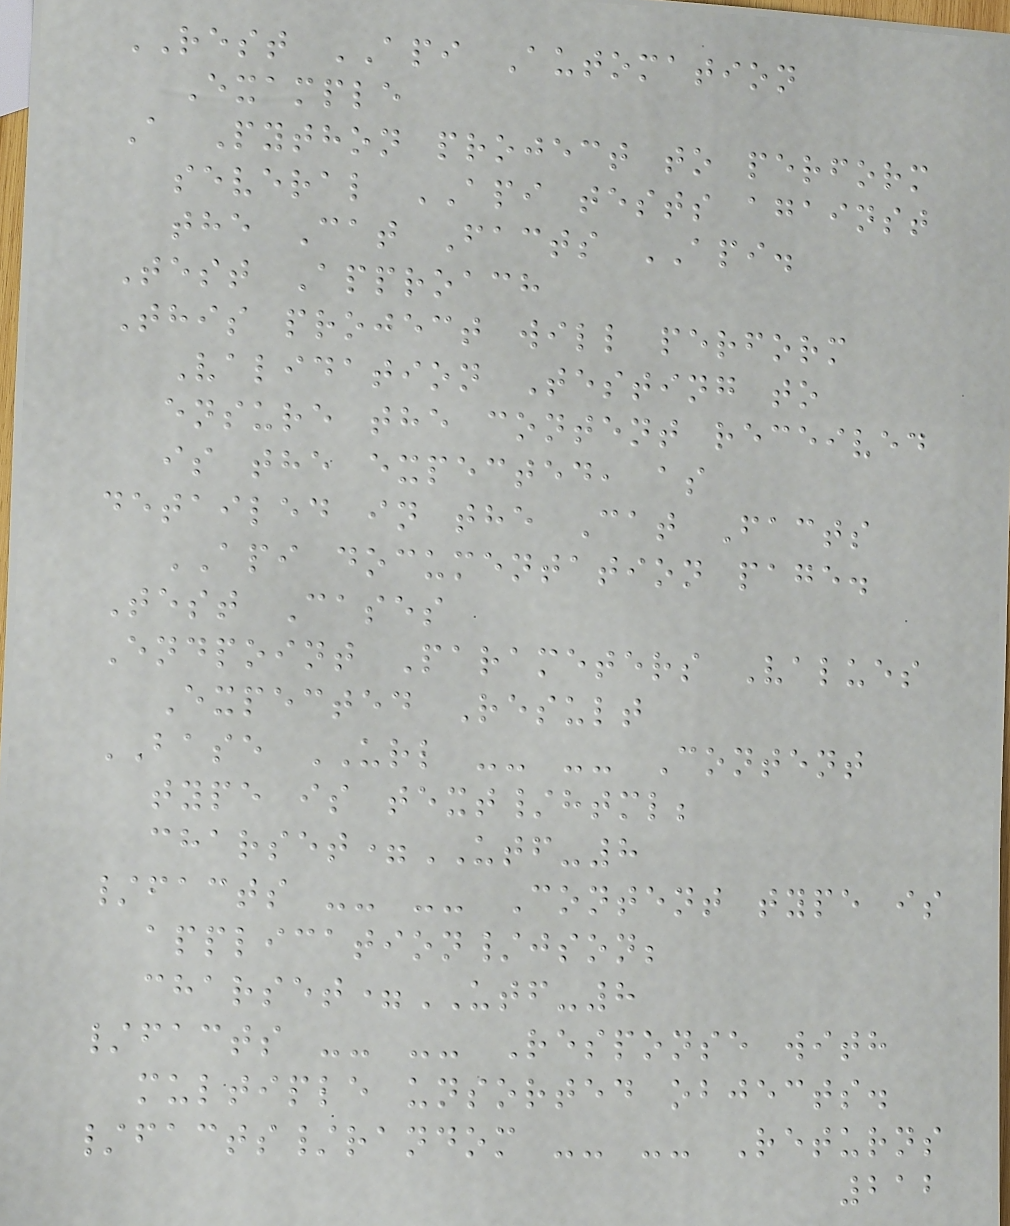REST API Automation
Example
A Python project to perform
several API tests against
the Cat Facts API.
Test Approach
This project will perform
Validation Testing to
ensure the content received
is the expected, as
detailed in the Cat Facts
API documentation page.
Test Cases
Endpoint Parameters Values
Expected Result
BASE URL -- -- Content
type is text/html;
charset=UTF-8
/facts -- -- Content type is
application/json;
charset=UTF-8
/facts -- -- Response with
multiple unsorted objects.
/facts/random -- -- Returns
212
